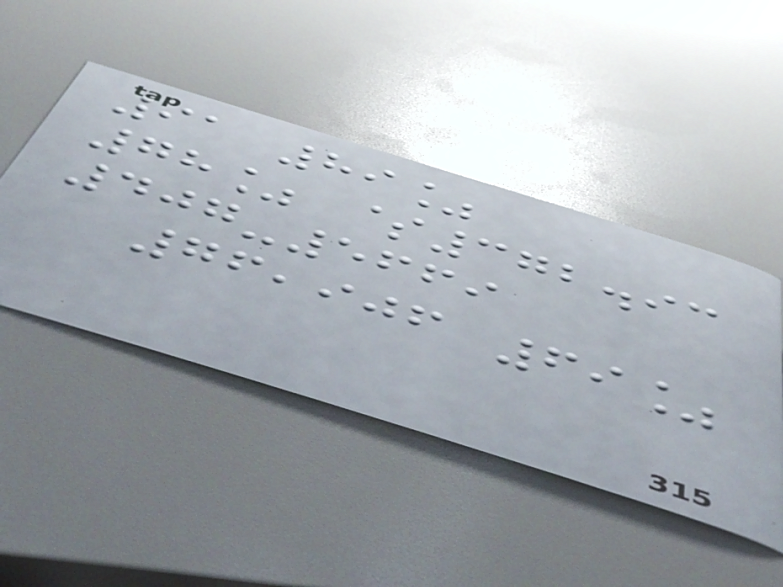91 89%
78% $372.93
407-5669
76,906 69%
